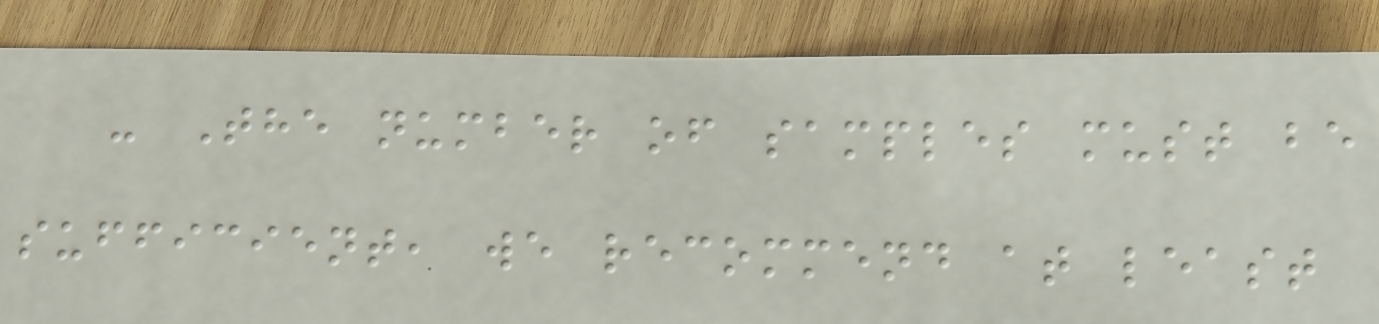- The number of samples must be
sufficient, we recommend at least
